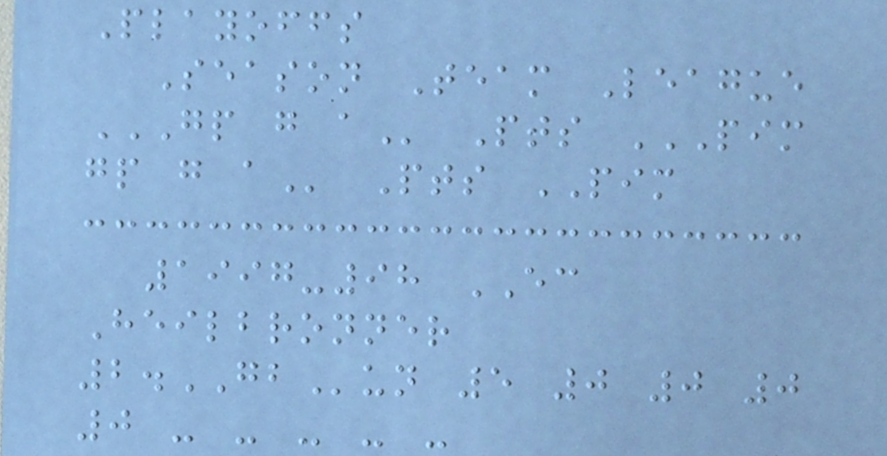Playoffs
Season Team League
GP G A Pts PIM
GP G A Pts PIM
1997-98 EC
Heilbronner
2.GBun 5 0 0 0
0 - - - - -
